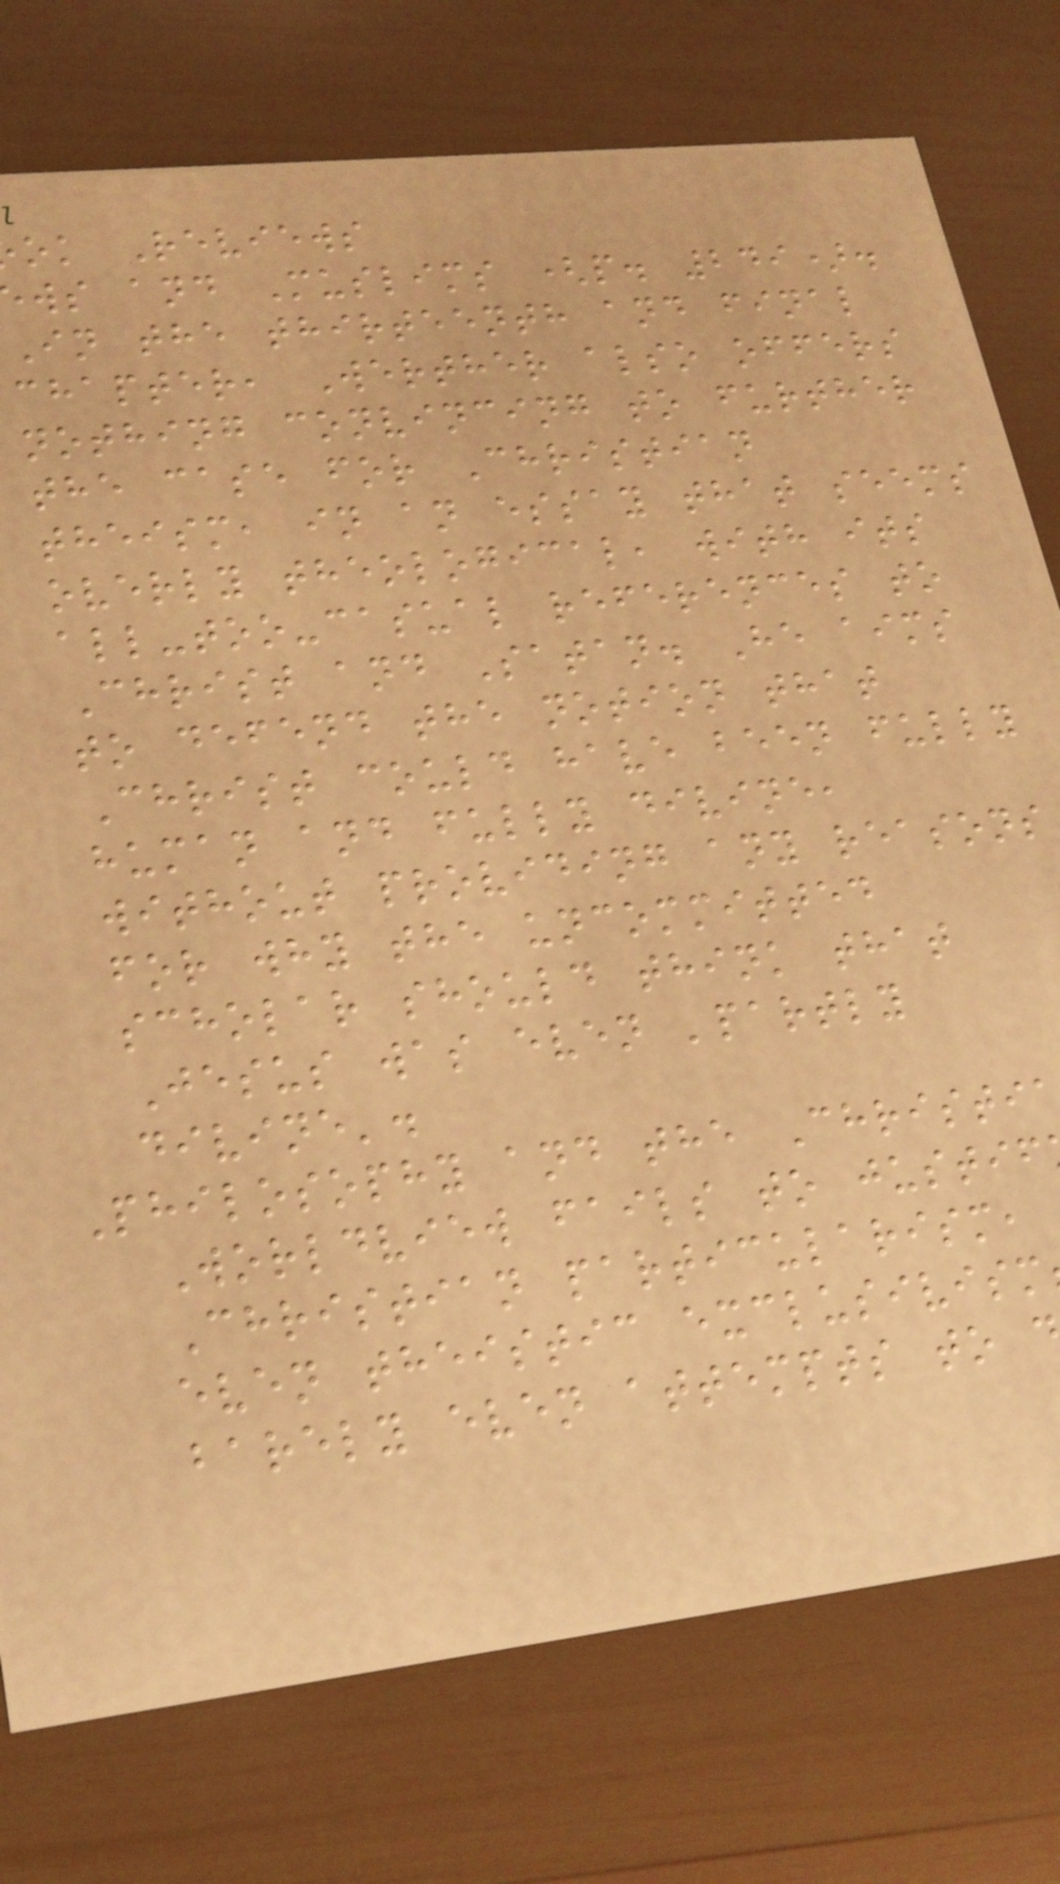ok Reviews
ws and Muslims (p. 249).
In the thirteenth and final
chapter, Werther also offers
nothing convincing to further
the case for Christian
theism, in an essay that seems
overly theological, with its
all-too-casual references to
Christ and Satan. He aims
to defend the notion that
Christ could have been fully
human and fully divine,
without providing any reasons
for why the uncommitted
scholar should think that
Jesus was even 'partly
divine'.
Philosophy and the Christi
Worldview fails to justif
Christian particularism,
even theistic exclusivism
barely even attempts to
